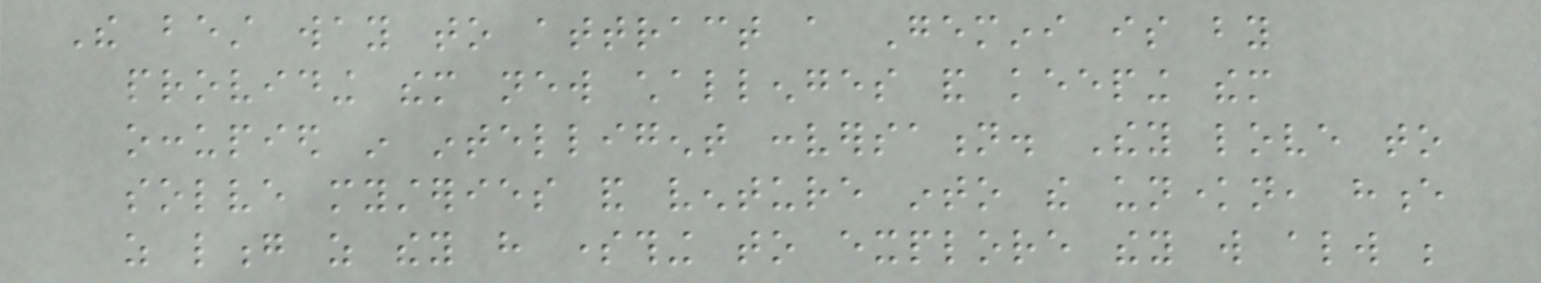The best way to attract a Gemini is by
providing them new challenges and keeping them
occupied in intelligent conversation. They love to
solve mysteries and venture into the unknown, hence
as long as they have something to explore they will always be
